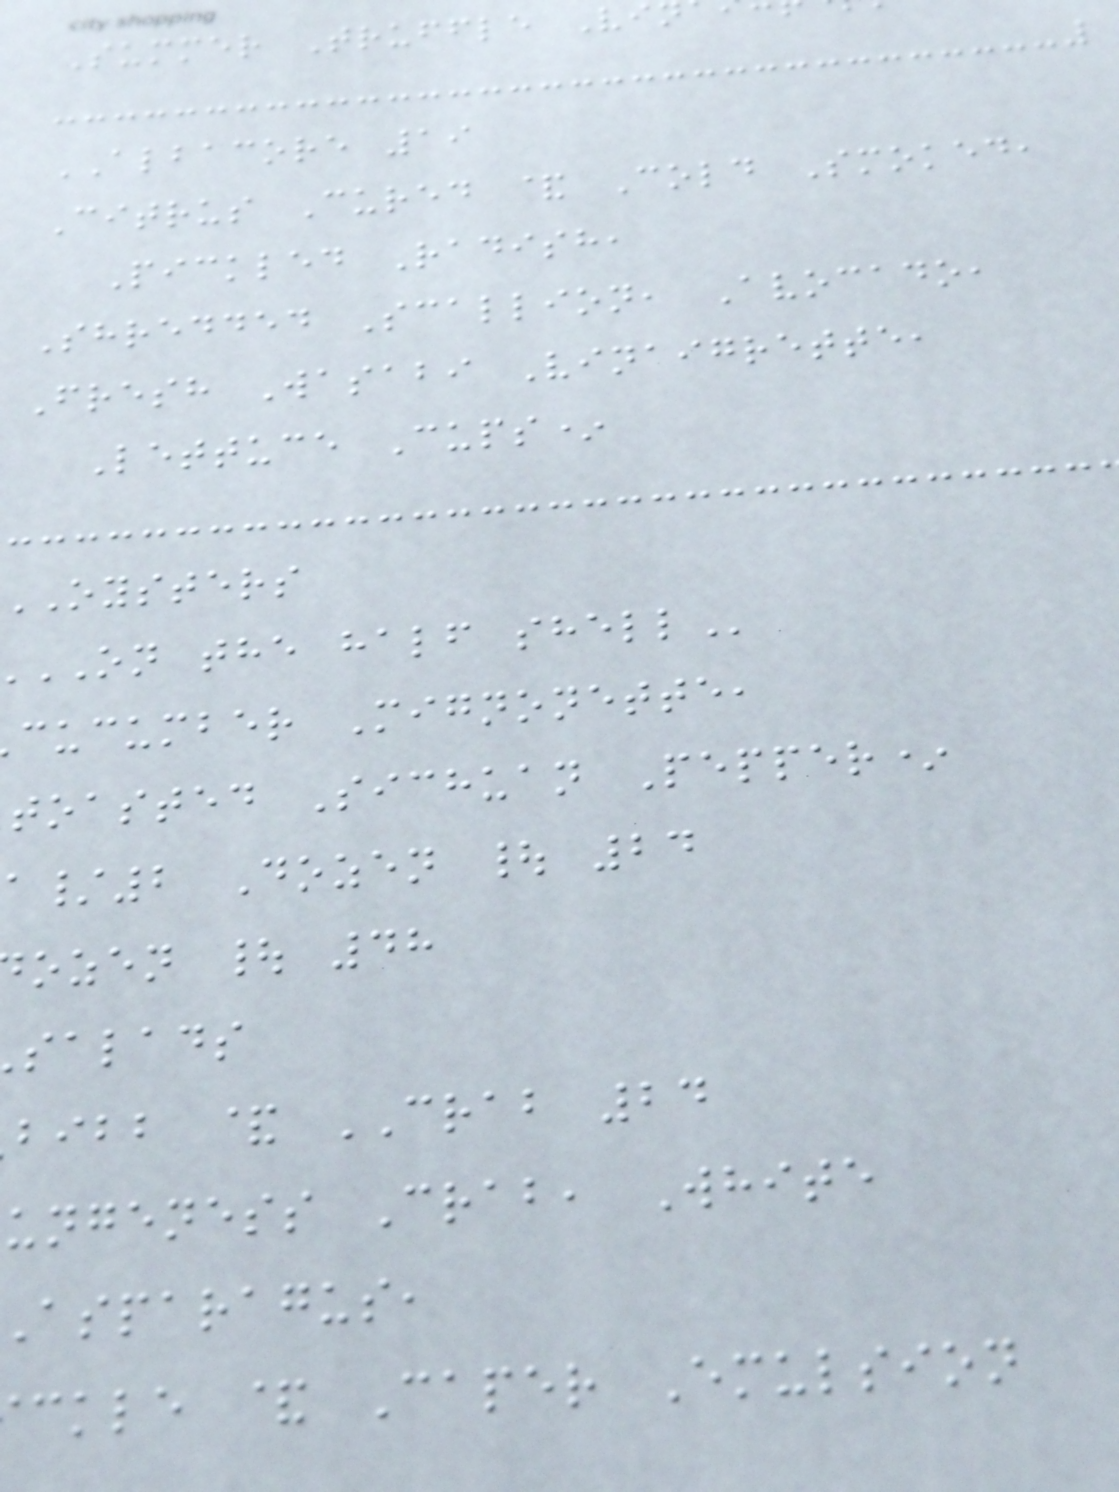Summer Truffle Vi
ALBACORE 19
Citrus Cured & Cold Smoked,
Pickled Radish,
Shredded Scallion, Avocado,
Fresh Wasabi Vinaigrette,
Lettuce Cups*
oysters
ON the half
cucumber Mignonette,
toasted Sichuan Pepper*
/2 Dozen | 24
ozen | 48
salads
bibb & CRAB 24
ungeness Crab, White
asparagus,
ckle & Caper Emulsion
